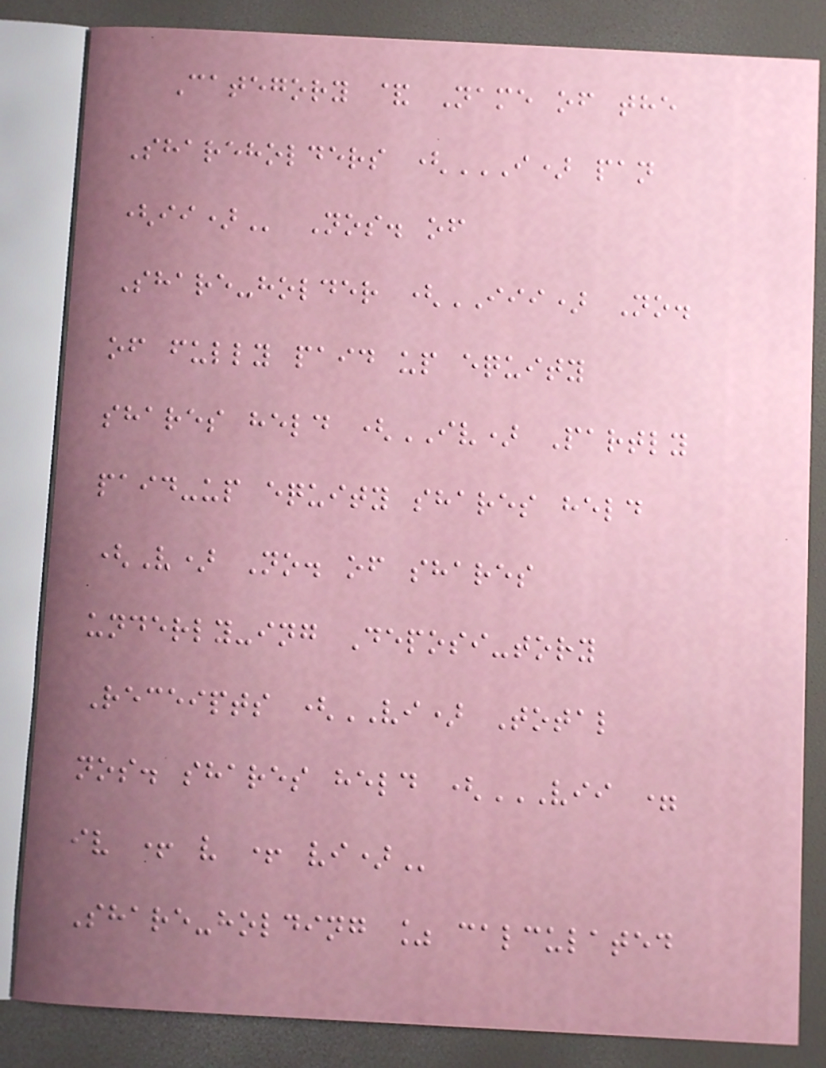Category & Name of the
Shareholders (I) PAN
(II) Nos. of
Share-holder (III) No.
of fully paid up equity
shares held (IV) Partly
paid-up equity shares held
(V) No. of shares
underly-ing Deposi-tory
Receipts (VI) Total
nos. shares held (VII =
IV + V + VI)
Share-holding % calculated
